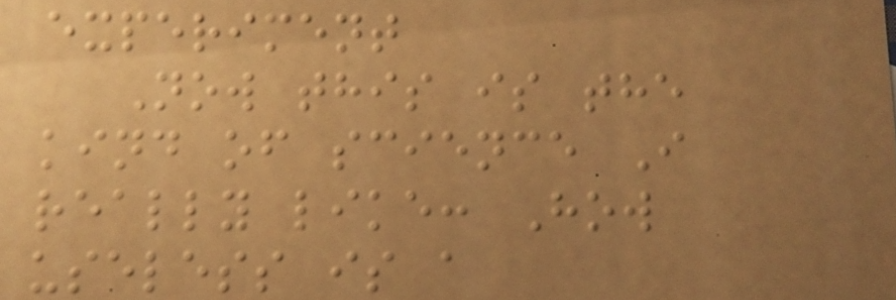experiment
Now this is the
kind of science I
really like: How
useless is a
